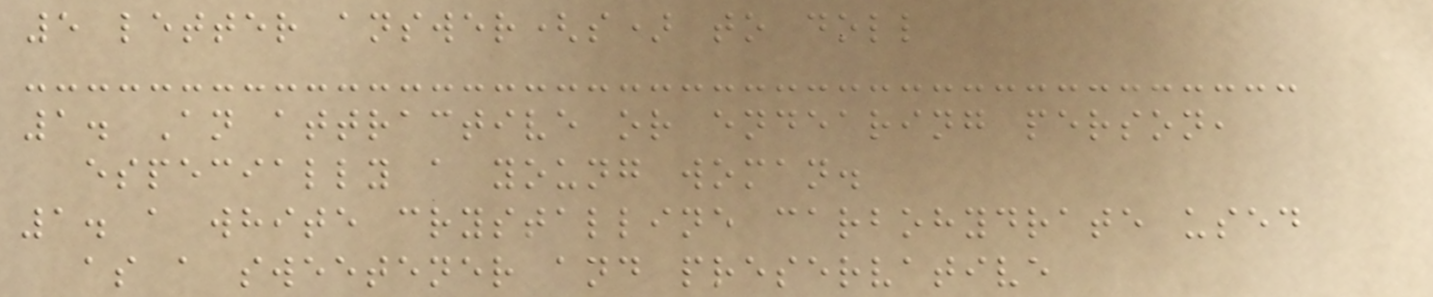5 letter answer(s) to doll
1. An attractive or endearing person,
especially a young woman.
1. a white crystalline carbohydrate used
as a sweetener and preservative
